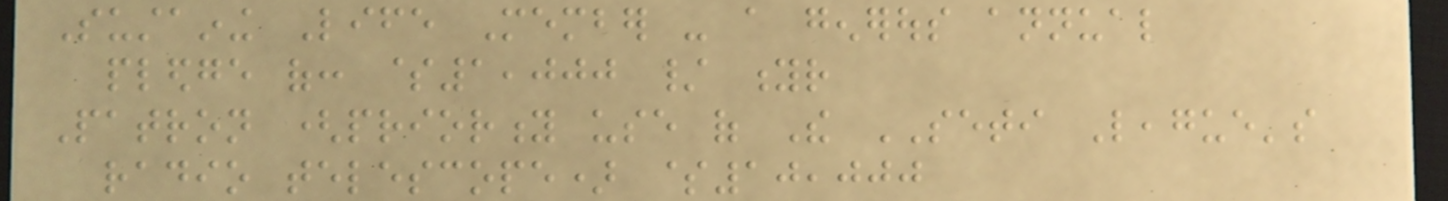Sustaining Life Member - a generous annual
pledge of: $1,000 / yr
Patron (priority use of The SETI League's
radio telescope) $10,000
